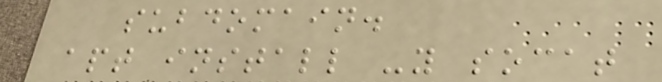subdomain.
apt install -y socat
